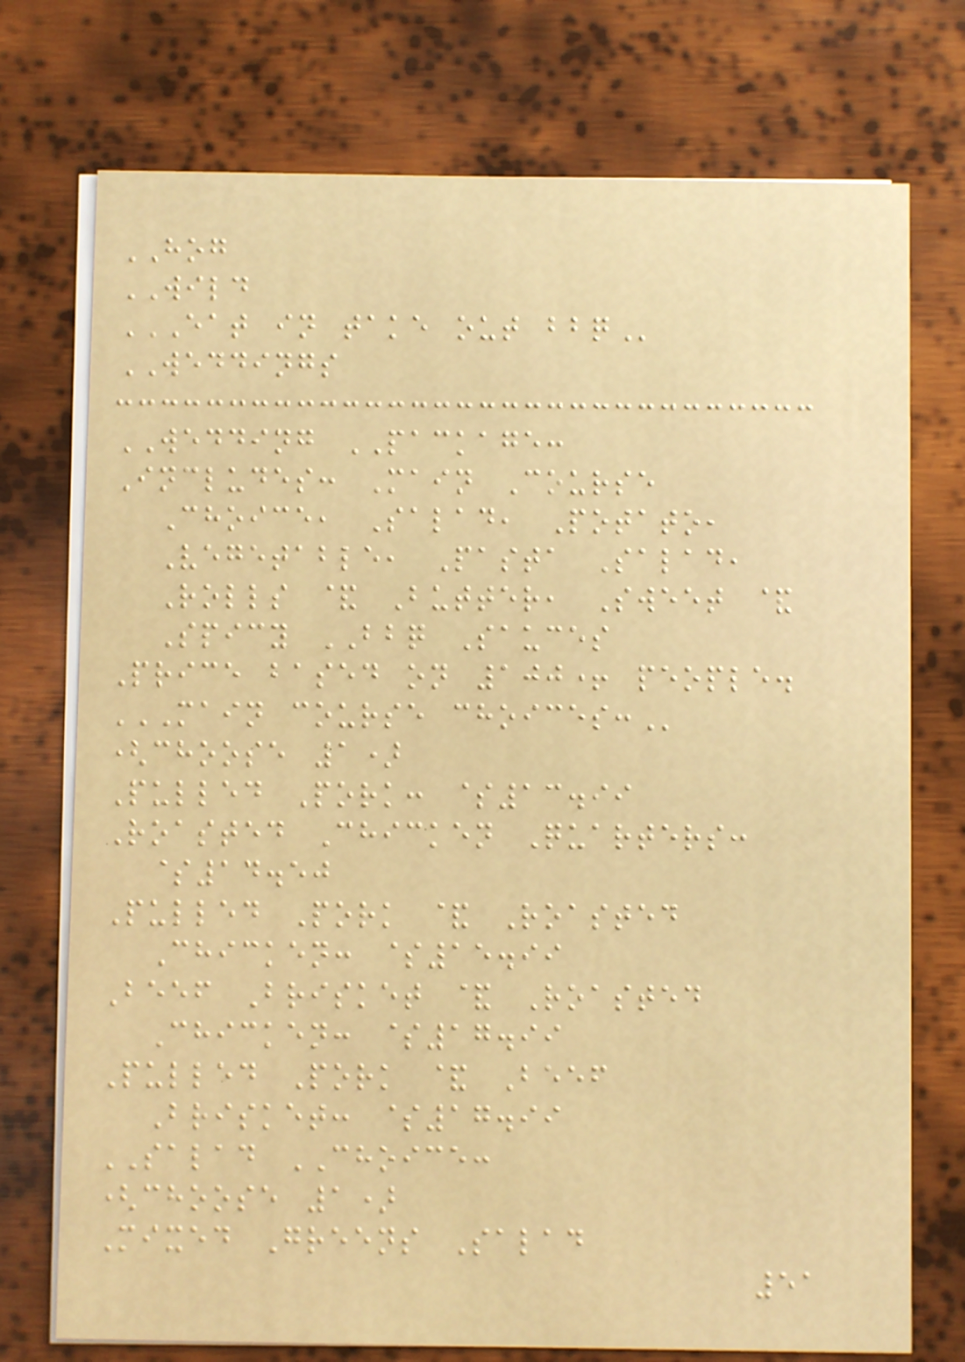HOG
WILD
EAT IN TAKE OUT BBQ
WEDDINGS
WEDDING PACKAGE:
Includes: Main Course
Choice, Salad, Potato,
Vegetable, Pasta Salad,
Rolls & Butter, Sweet &
Spicy BBQ Sauces
Price based on 100+ people.
MAIN COURSE CHOICES:
(choose 1)
Pulled Pork: $13.99
Roasted Chicken Quarters:
$14.50
Pulled Pork & Roasted
Chicken: $15.99
Beef Brisket & Roasted
Chicken: $17.99
Pulled Pork & Beef
Brisket: $17.99
SALAD CHOICE:
(choose 1)
Mixed Greens Salad
51
